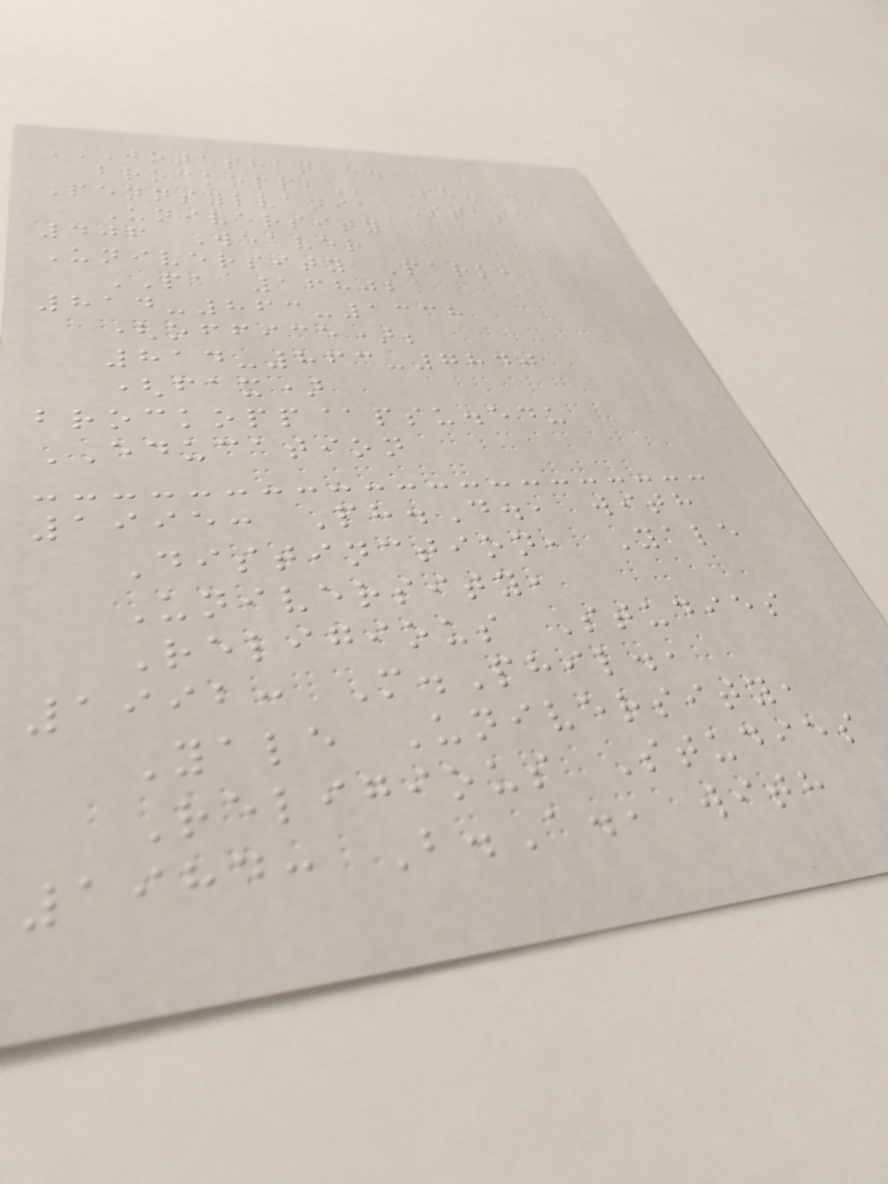JONATHAN E.
BROCKOPP, Ph.D.
Pennsylvania State
University
406 Weaver
University Park,
PA 16802
814-863-1338
(office);
814-863-7840
(fax)
brockopp@psu.edu
EDUCATION
1995: Ph.D., with
Distinction, Yale
University,
Religious Studies
1992: M.Phil.,
Yale University,
Religious Studies
1984: B.A., with
